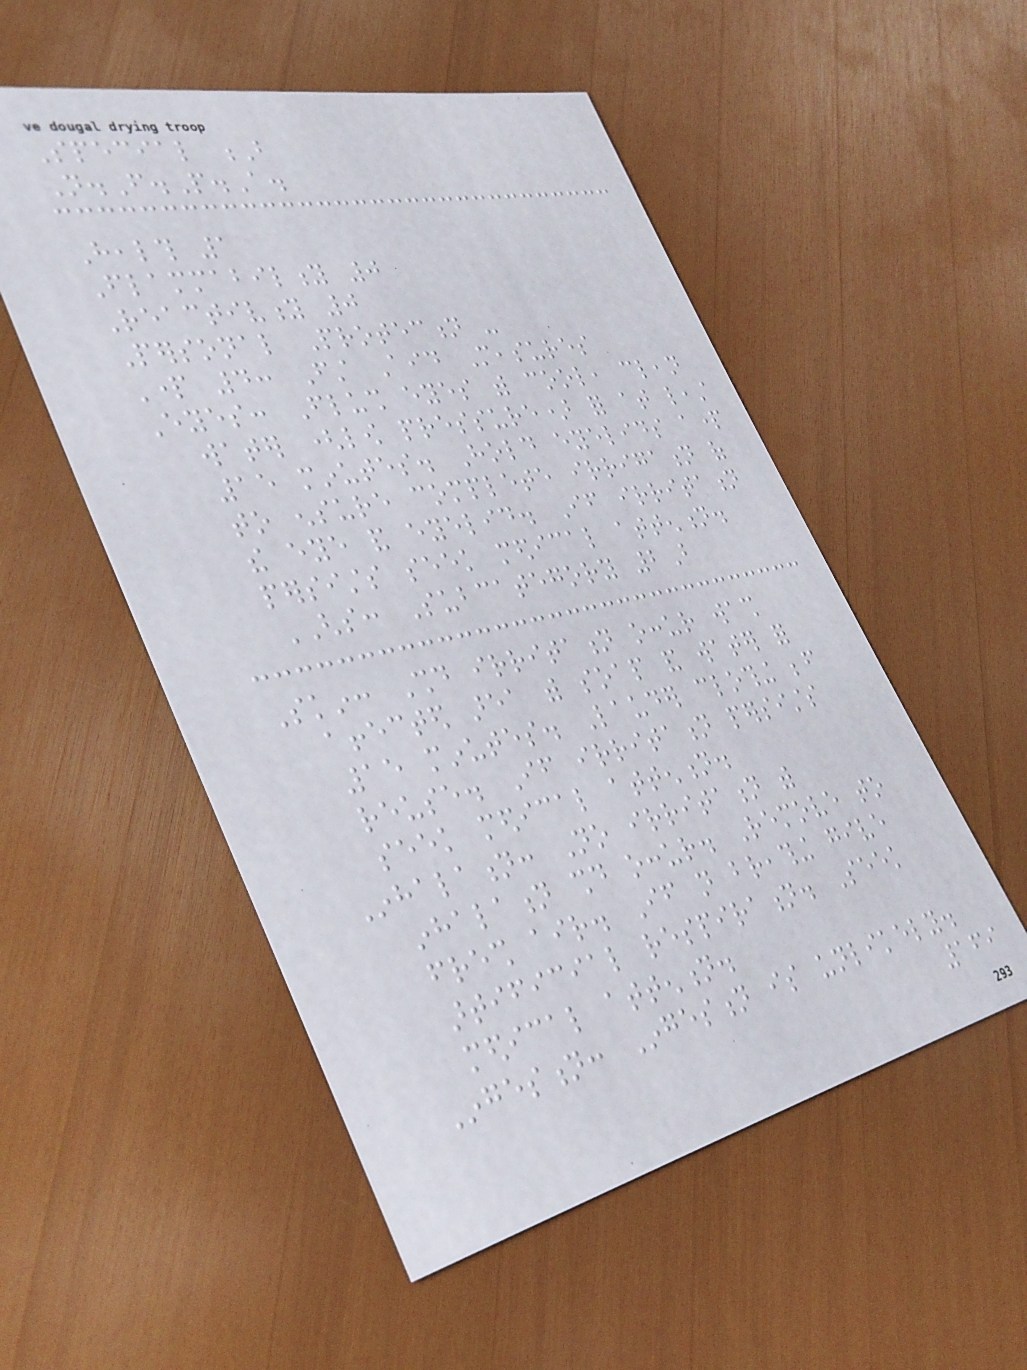Special B
N.F.P.A.
Health 1
Flammability 0
Reactivity 0
Personal Protection -
Part 4: First Aid Measures
Eyes: Flush eyes with cool, clean
water (low pressure) for at least
15 minutes. Hold eyelids apart
to ensure complete irrigation of
the eye and eyelid. If irritation
persists seek medical attention.
GHS: Subcategory 2B
Skin: Should irritation occur wash
affected area with soap and water for
15 minutes. Lauder clothing before
reuse. If irritation persists
seek medical attention.
Inhalation: No irritation with
inhalation should occur. Remove to
fresh air. If not breathing give
artificial respiration. Seek
medical attention.
Ingestion: Ingestion is unlikely.
169
